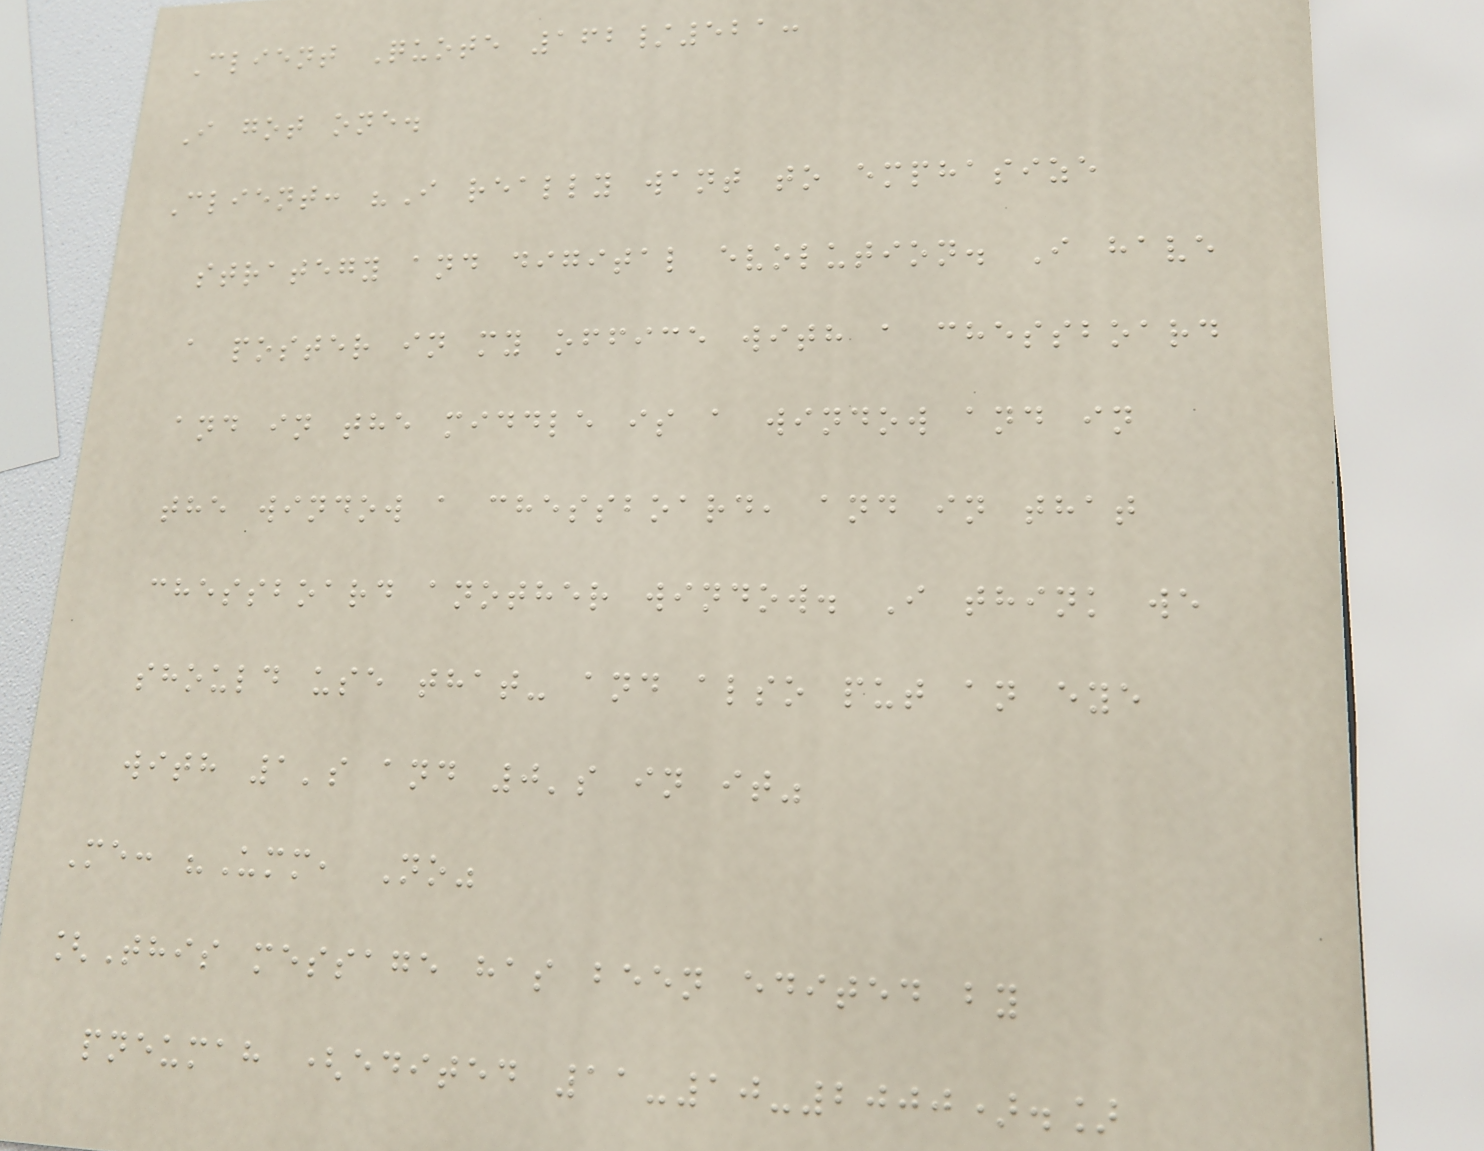Client Quote 162/521:
I got one.
Client: "I really want to emphasize
strategy and digital evolution. I have
a poster in my office with a chessboard
and in the middle is a window and in
the window a chessboard, and in that
chessboard another window. I think we
should use that- and also put an eye
with 1's and 0's in it"
Me: "Umm, No"
[This message has been edited by
pneumah (edited 11-10-2000).]
